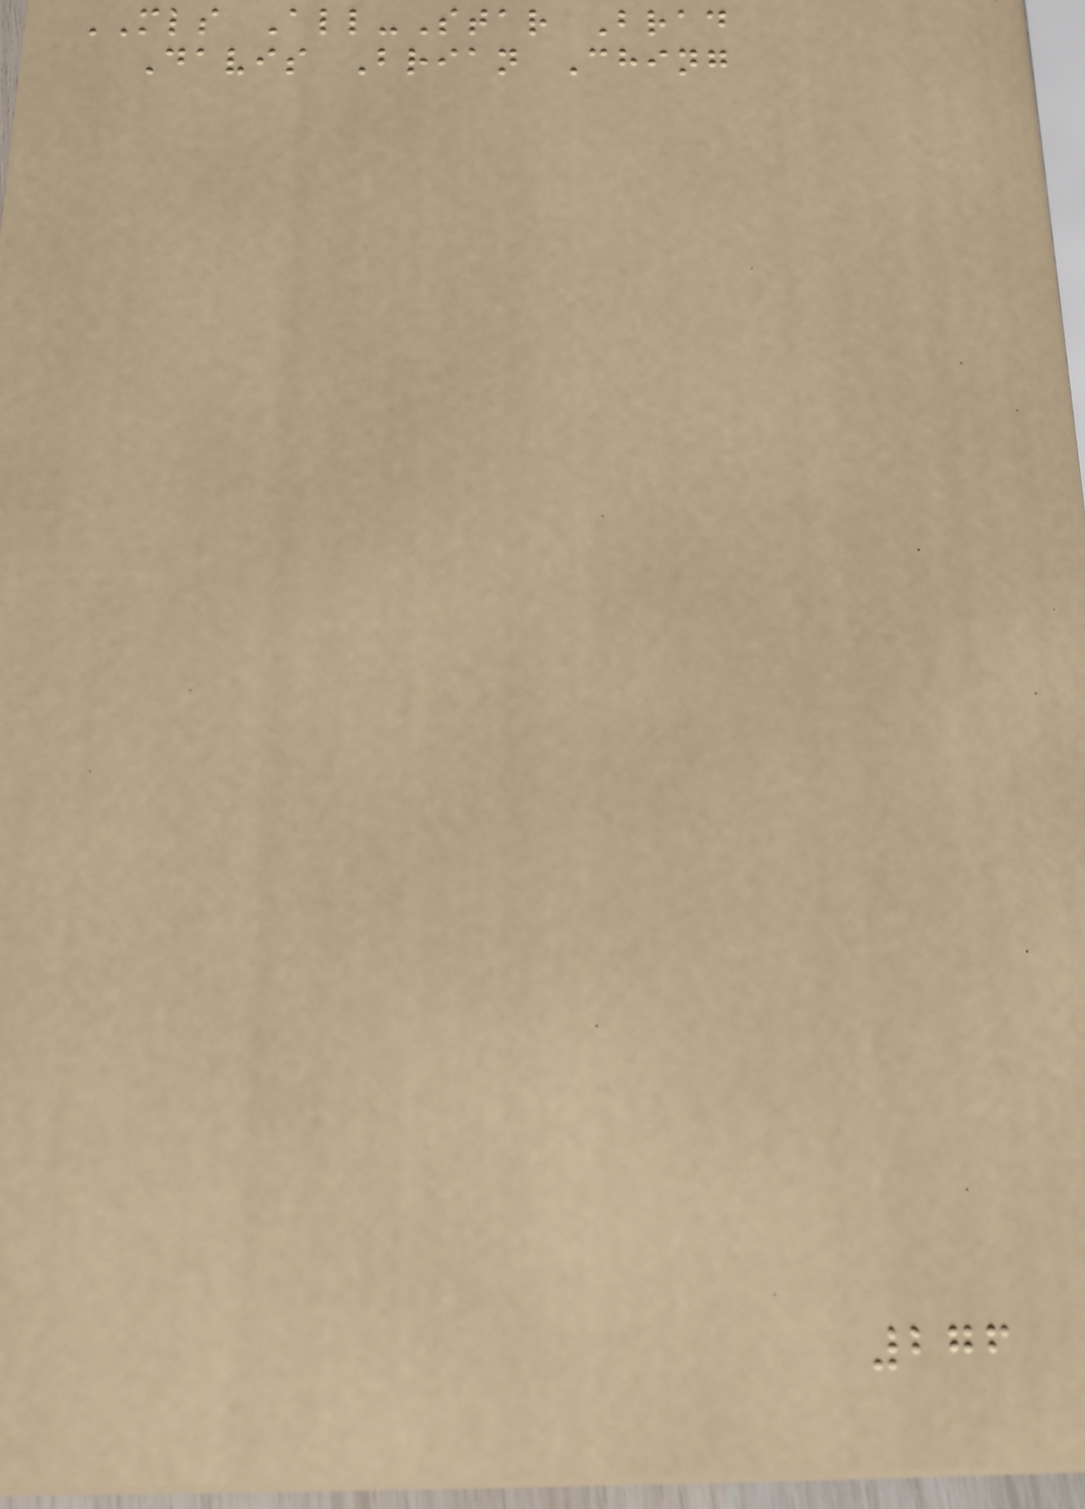MLS All-Star Brad
Davis Brian Ching
276
